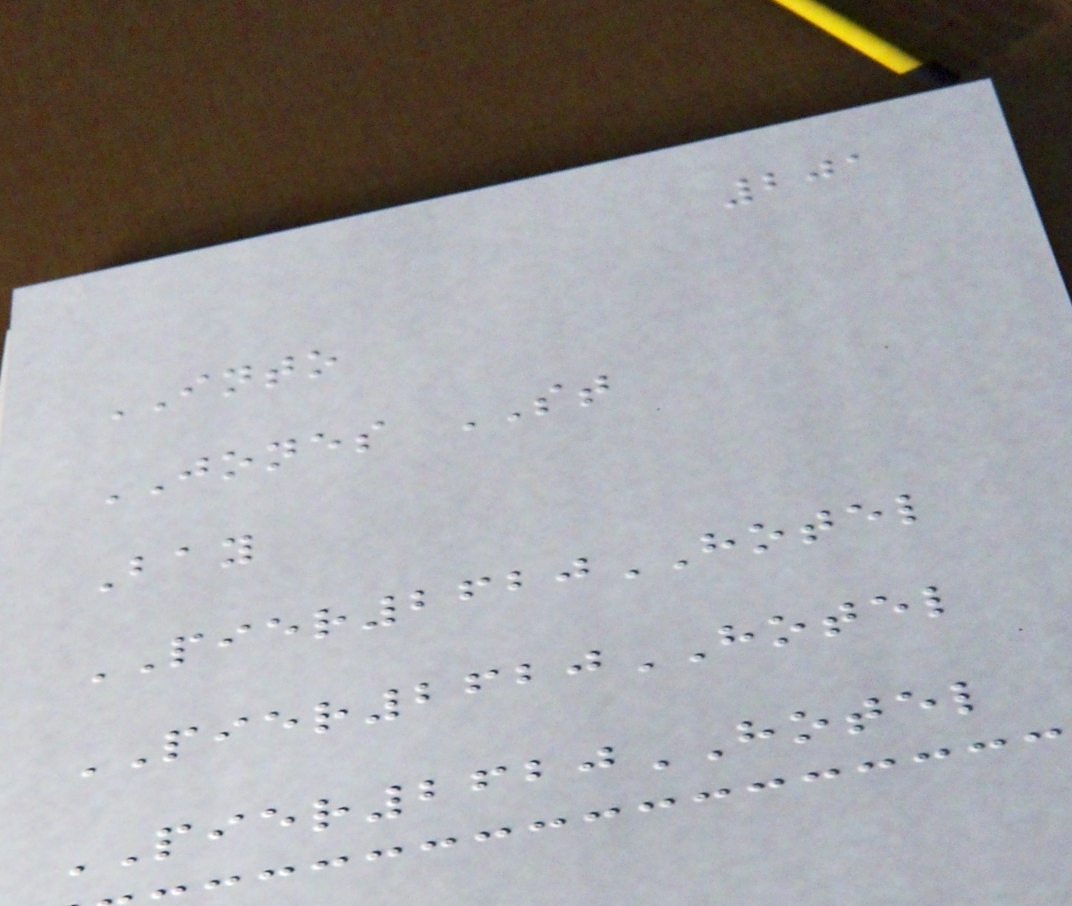201
INTO
JONES ST
Bay
PIER2620HOTEL
PIER2620HOTEL
PIER2620HOTEL
